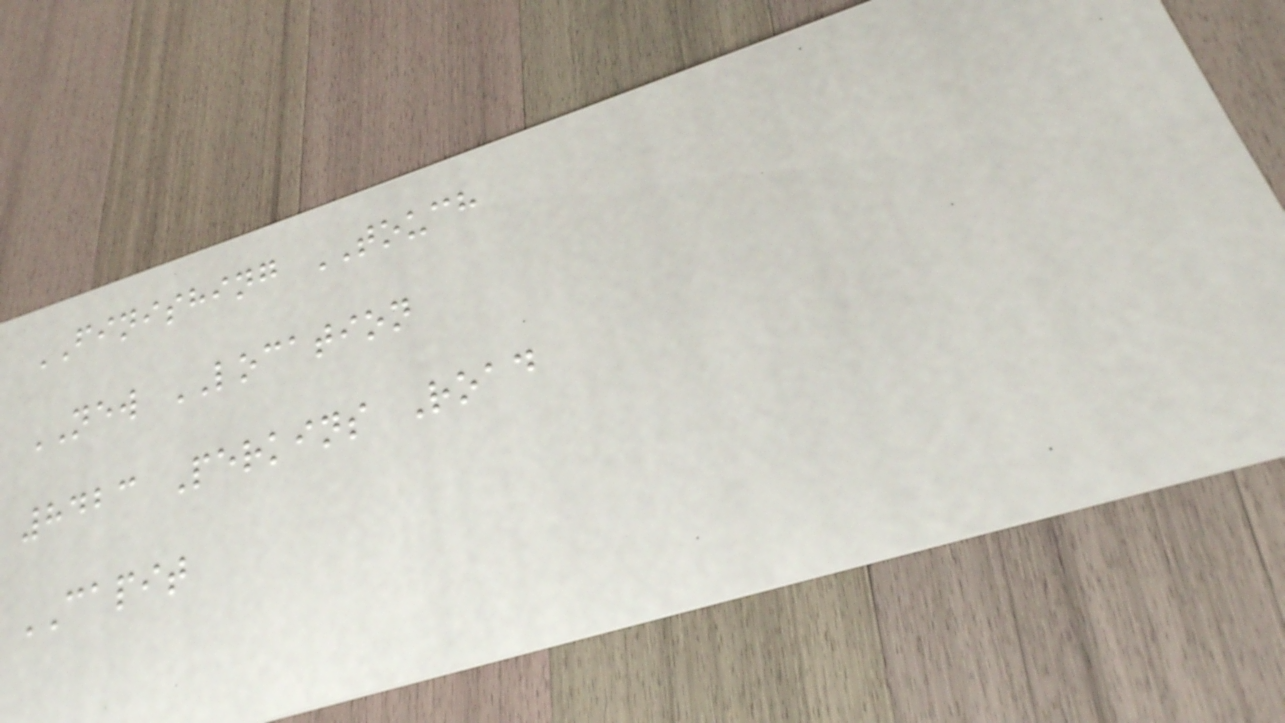FINISHING TOUCH
NEW LOCATION
8423 Perkins Road
CAPIT
